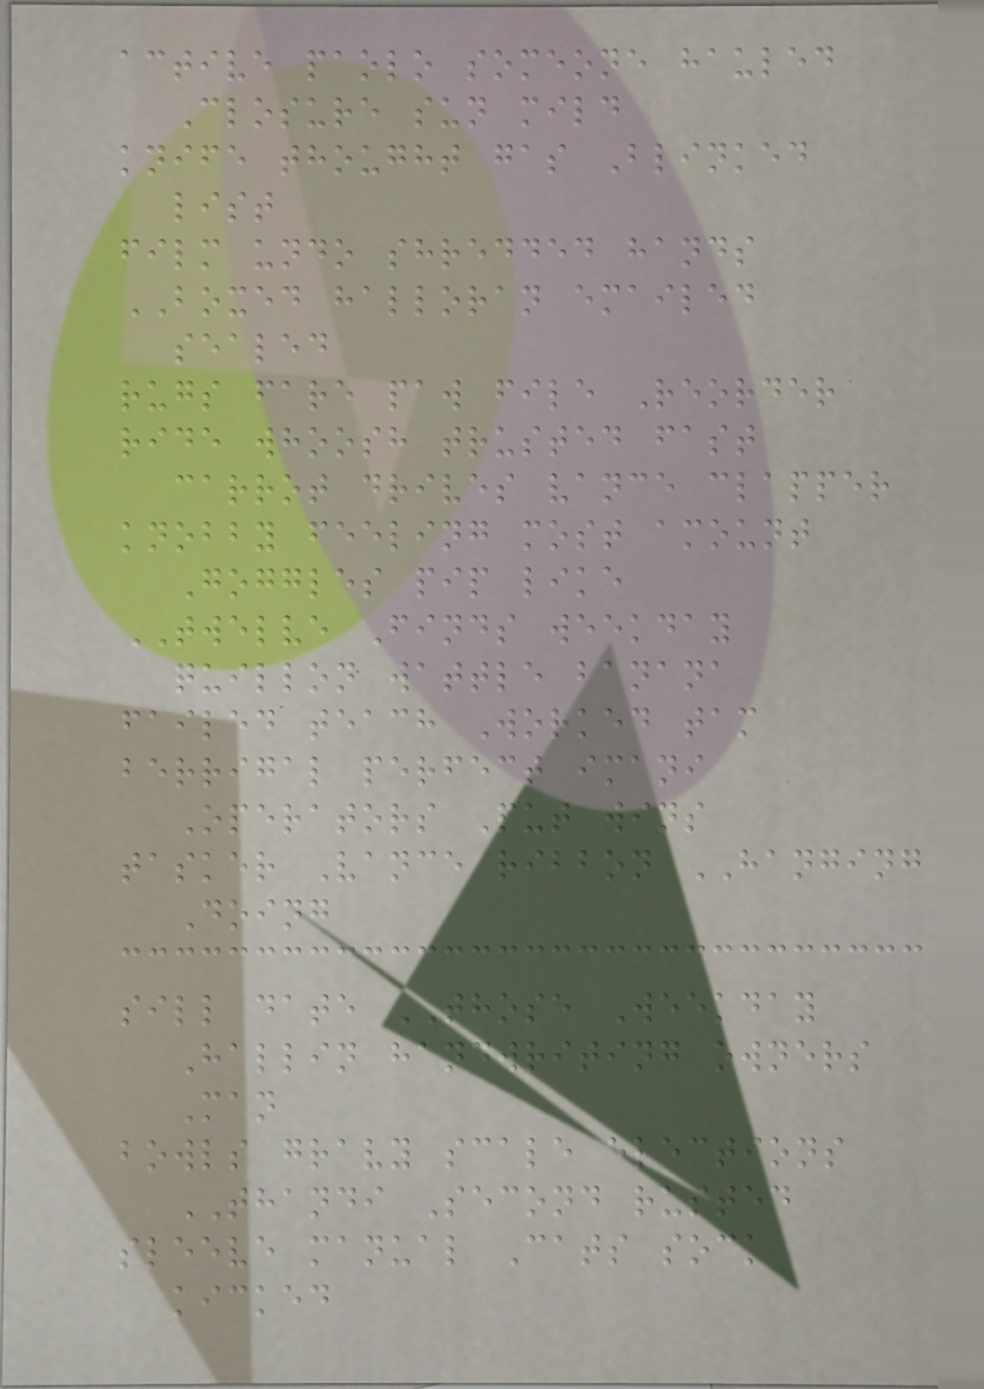active paolo someone hauled
Closure sun mild
knife thought gas Blinked
list
film undo shredded hands
BOXED halloran emailed
sealed
rugs fare paw file Reorder
ride whoosh trusted fast
carrot drives vance clapper
knobby feeling most amount
Goggles pip like
TWELVE Finds weekday
quillon wattle banana
failed teach Worked tam
berrigal perfect imani
Operators Put wins
tasker Vance ribbon HANGING
Doing
sill date THOSE Weekday
Hallin handwriting owners
Man
bowls gravy scale elections
THANDI Second rusted
sleeve manual Cats sock
kicked
